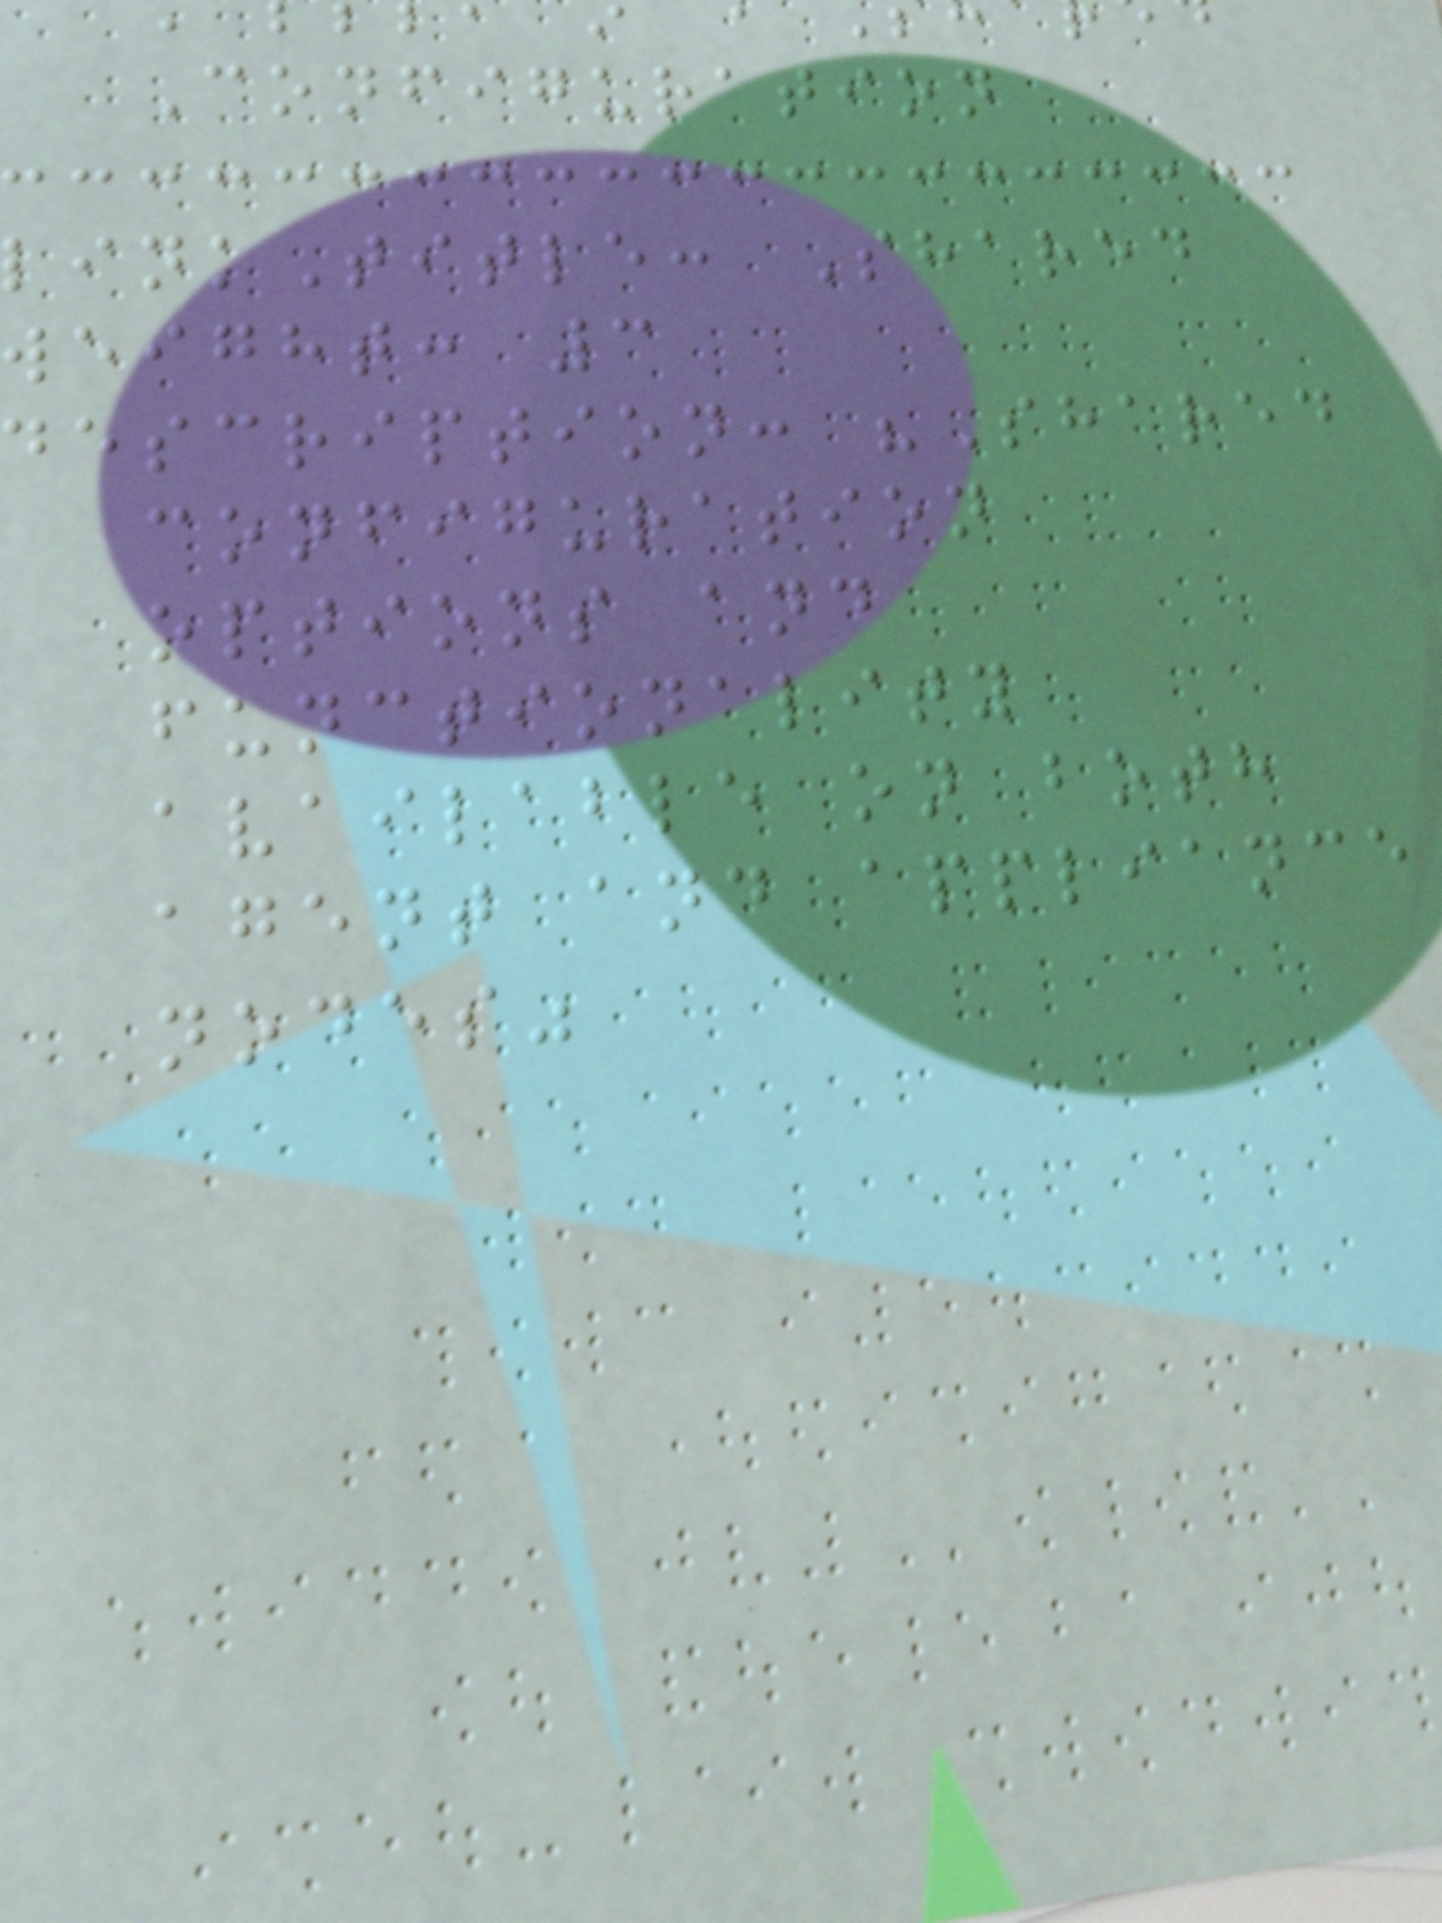Configuration
linkTitle: Shared
weight: 3
description: "Shared
configuration
options and
functionality
available on both
agent and appliance
nodes"
